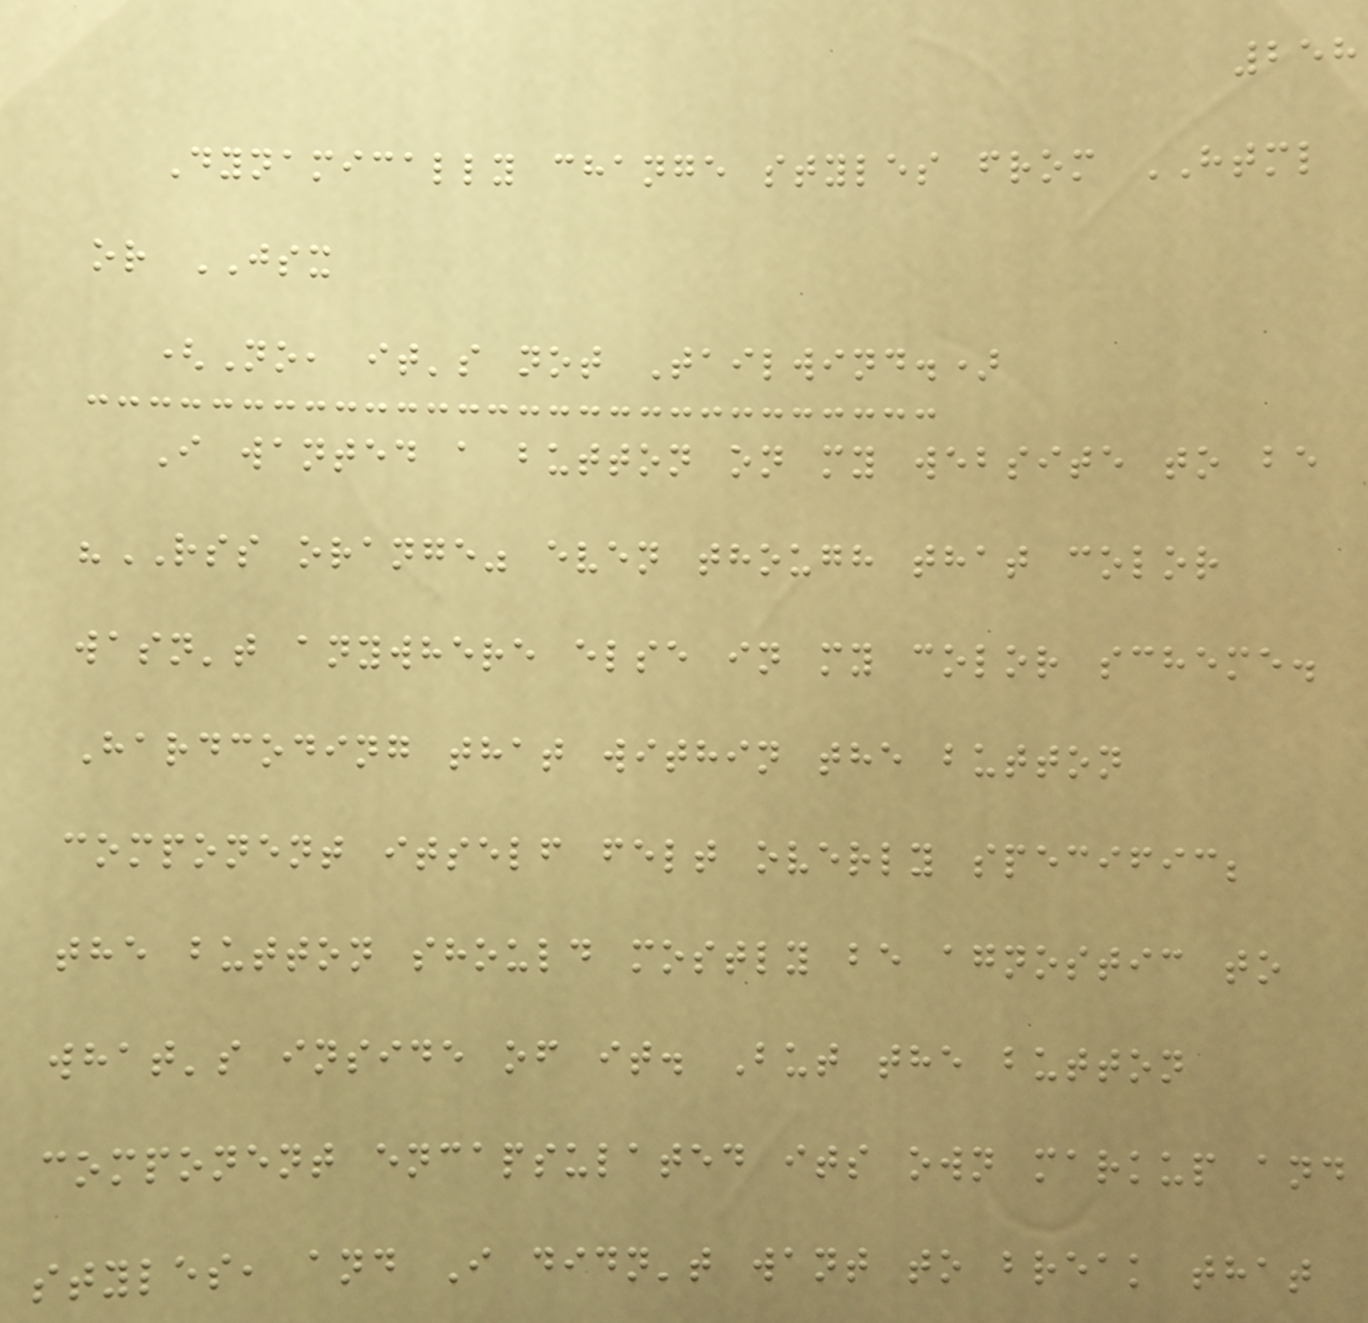258
Dynamically change styles from HTML
or JSX
(No, it's not Tailwind.)
I wanted a button on my website to be
"RSS orange" even though that color
wasn't anywhere else in my color scheme.
Hardcoding that within the button
component itself felt overly specific;
the button should mostly be agnostic to
what's inside of it. But the button
component encapsulated its own markup and
styles, and I didn't want to break that
